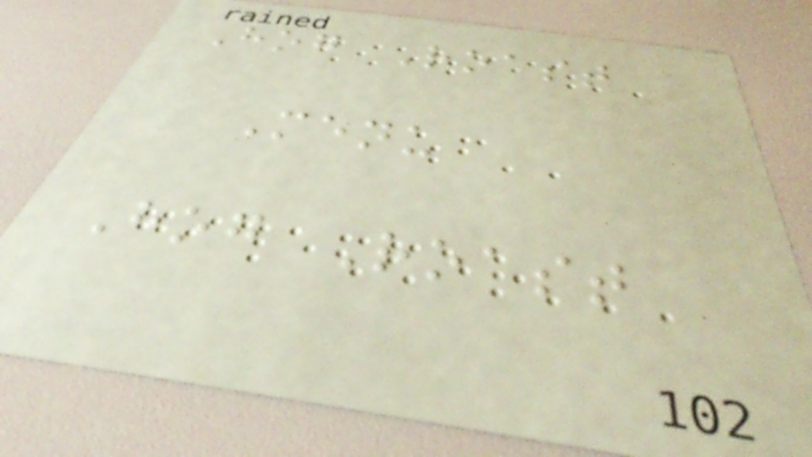Hog Roast
Menu
Hog Roast
